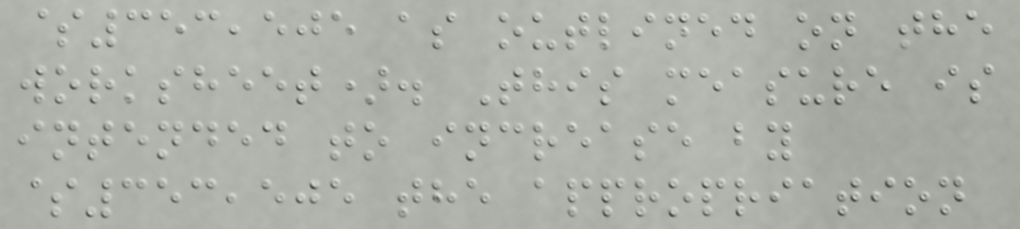$353,505 as outlined on the
worksheet). This measure is
intended to increase by
$353,505 the appropriation
